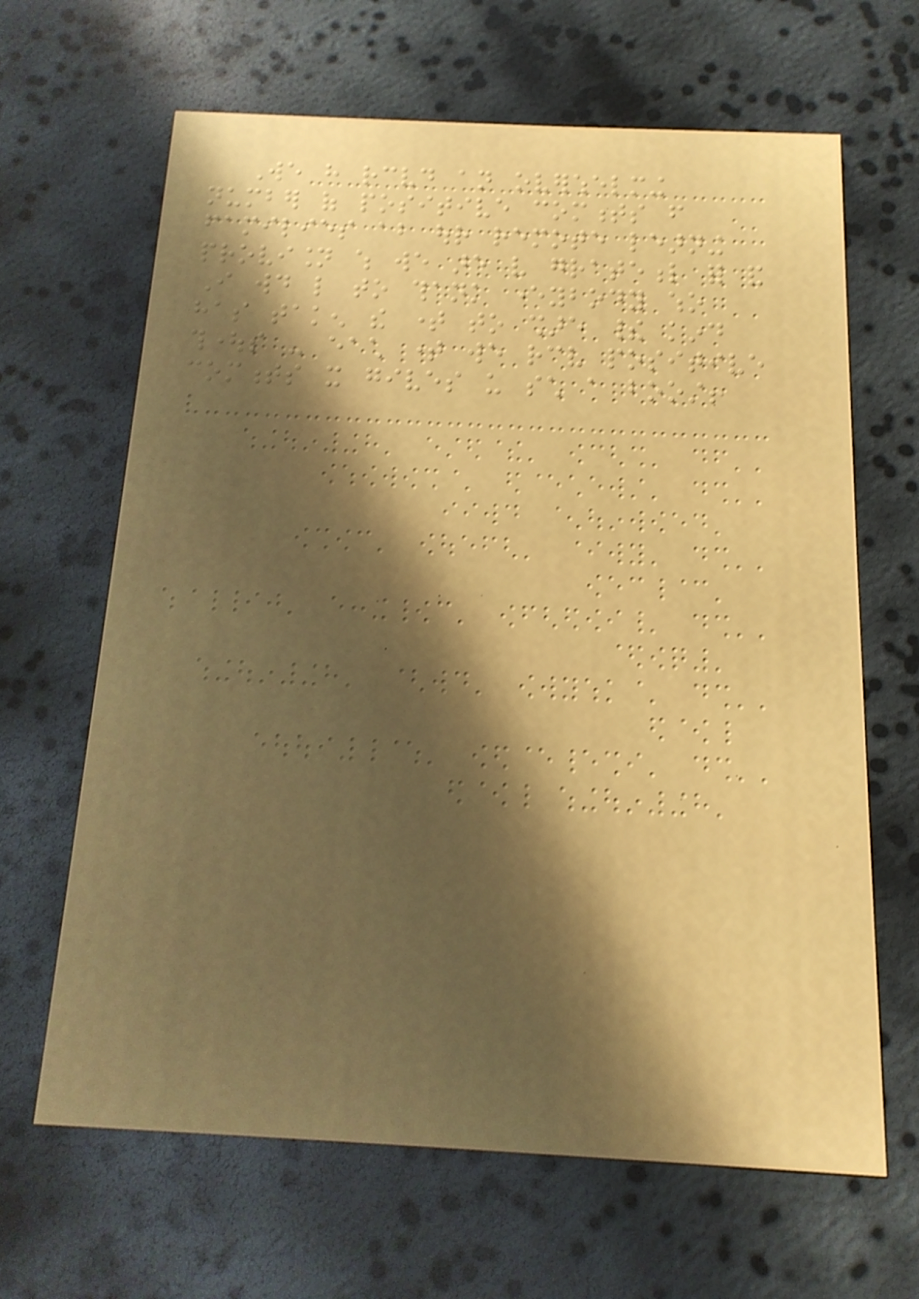We have received an overwhelming
number of positive comments from
families about our remote learning
provision which we are very grateful for and
I would like to thank everybody who
has taken the time to share their kind
thoughts - each time we receive positive
comments it gives us such a boost!
